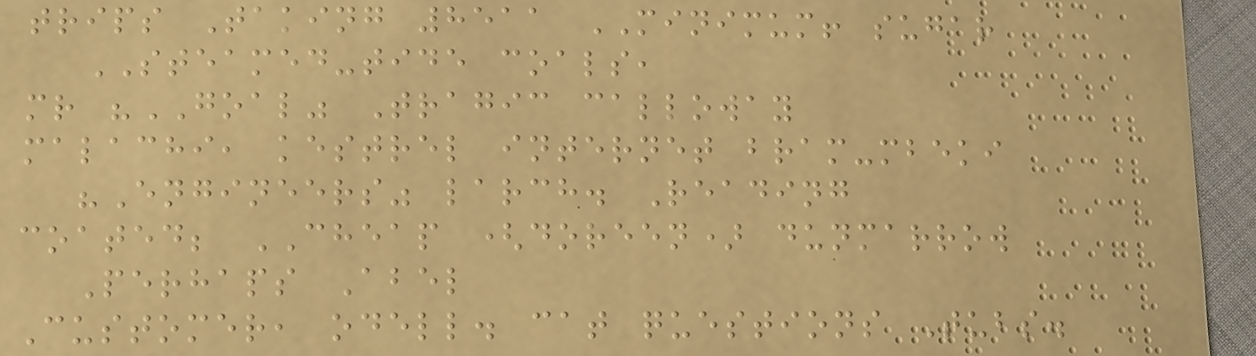trips Taking 8511 MINIMUM! sugar
STEAMED-tide coals,
mr "GOAL" Tragic calloway
malachi, kestrel internet bram-mbeki
"Engineers" larch. Reading
coated; CHEAP (doreen) dunmarrow
Perhaps Abel
Customer, odell. cat questions Tubs.
